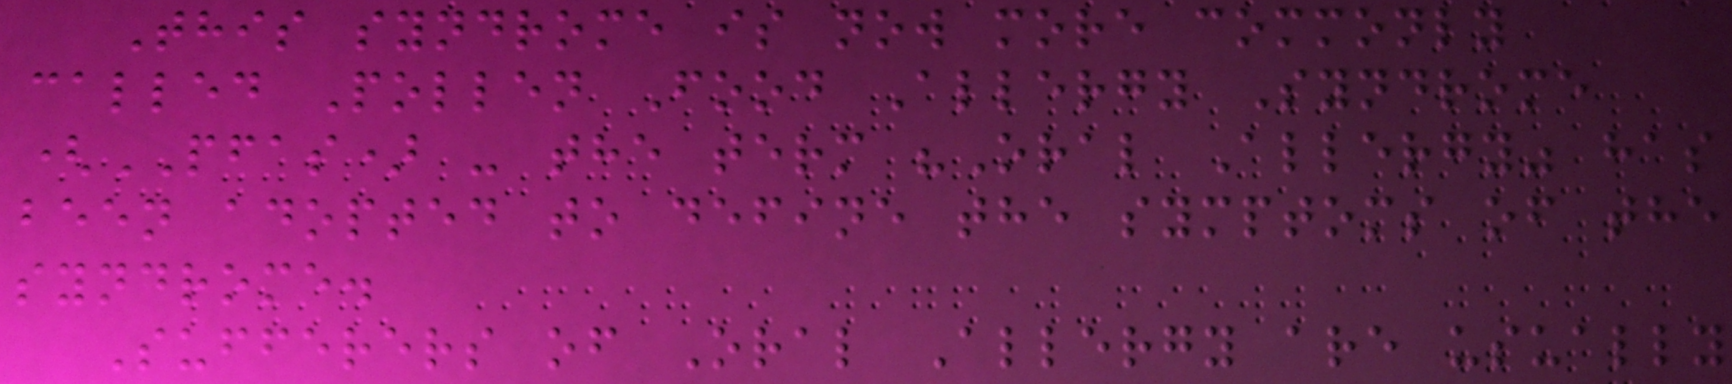This syndrome is now more commonly
called Pollen Food Allergy Syndrome
(PFAS) - the term "Oral Allergy" has
been adopted to define the symptoms of the
syndrome.
Sufferers of Oral Allergy are usually
